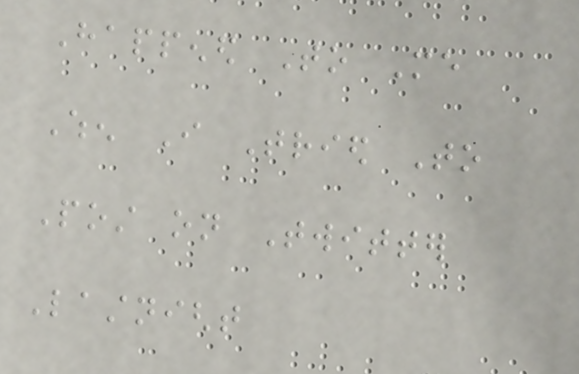Happened To Me
When I Tried To
Post on Twitter
Lastnight
